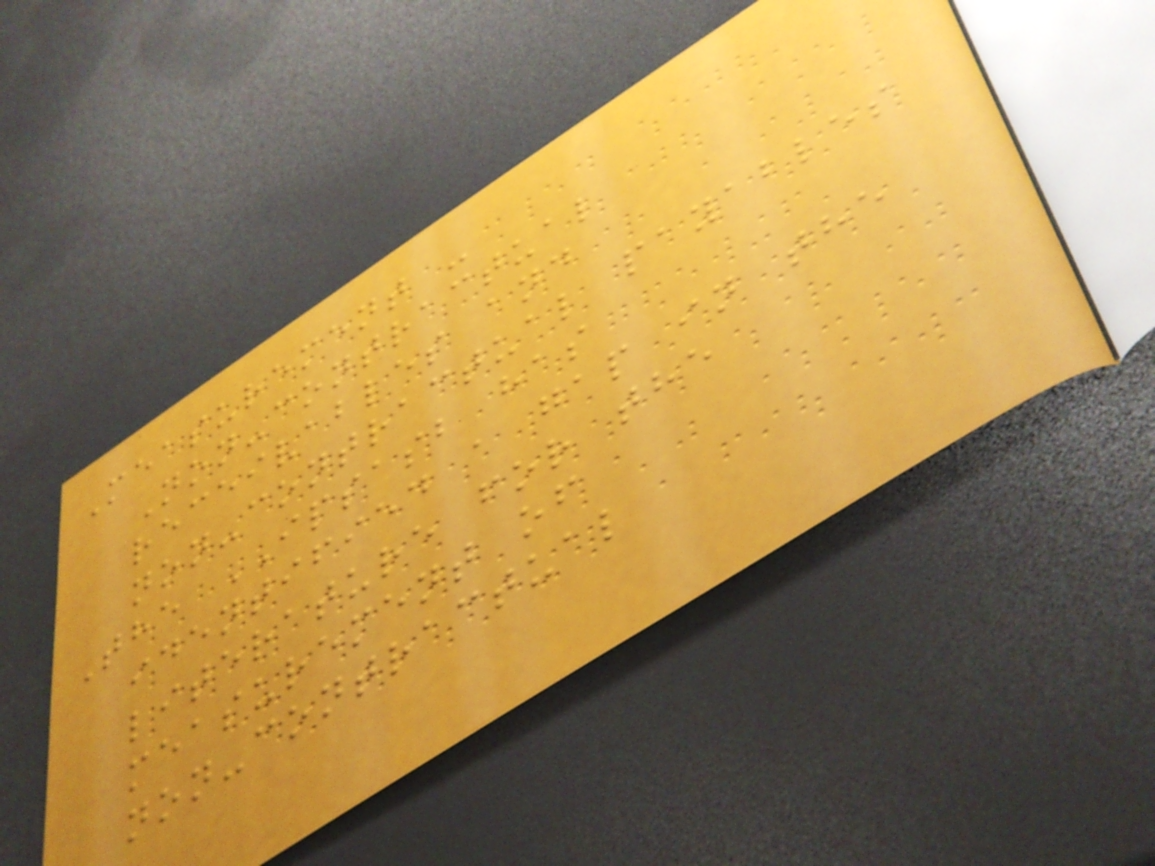Measurement -
Non-contractual
receivables and
non-contractual payables
The IPSASB has
identified a gap in the
literature for the
measurement of
non-contractual
